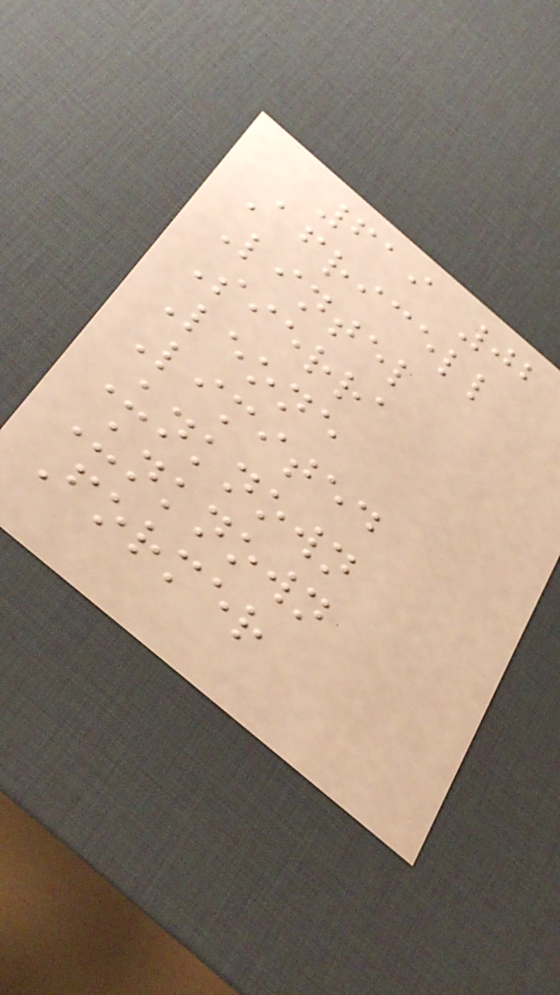619 02
Africell
Lintel
Sierra
Leone
Limited
Unknown
Unknown
Former
